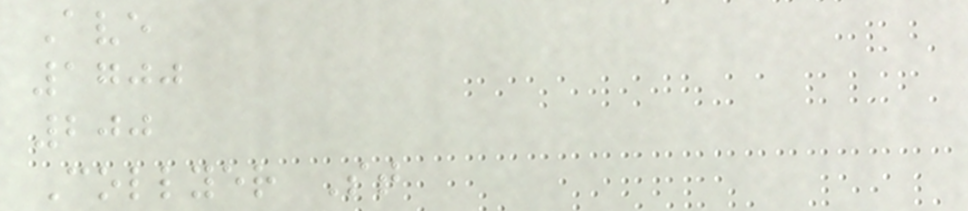Ave
1700
200
Collyer St
